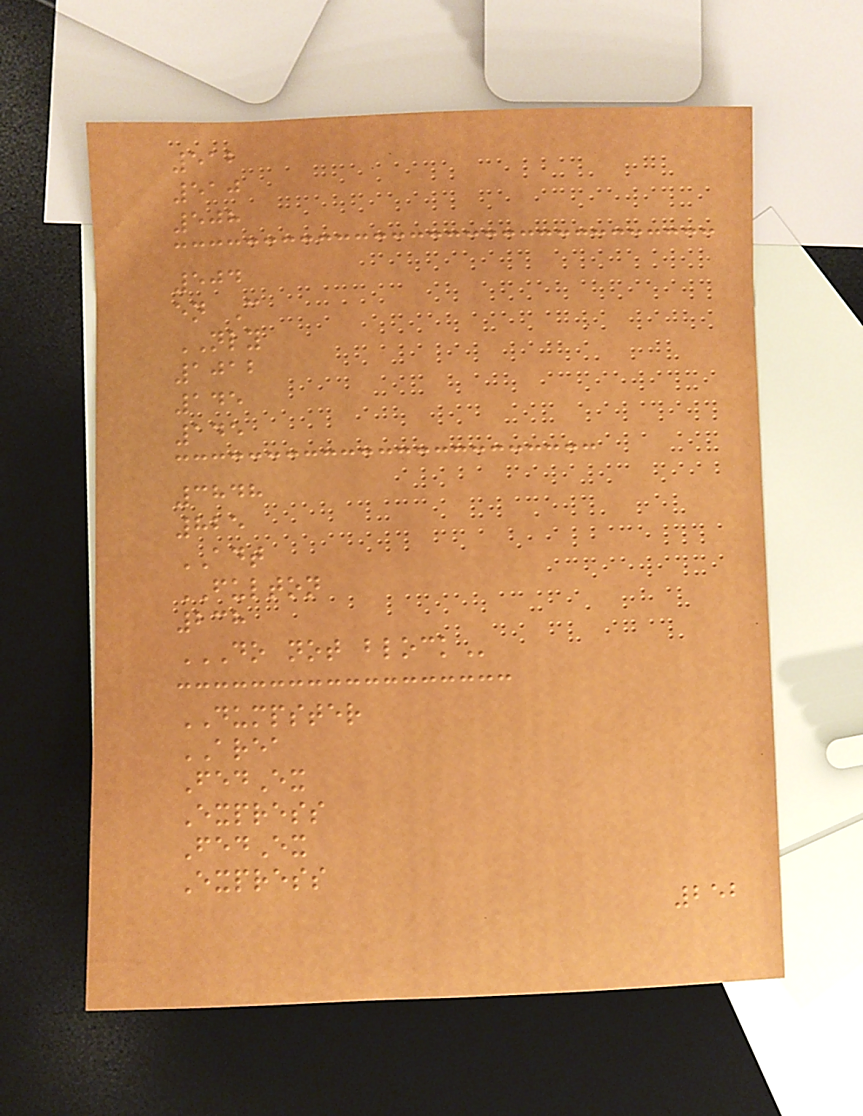512
510
508
504
en C
NLY
1012
145
145
3848
825
ADT
FULTON
238
DO NOT BLOCK
DUMPSTER
AREA
FedEx
Express
FedEx
Express
252
